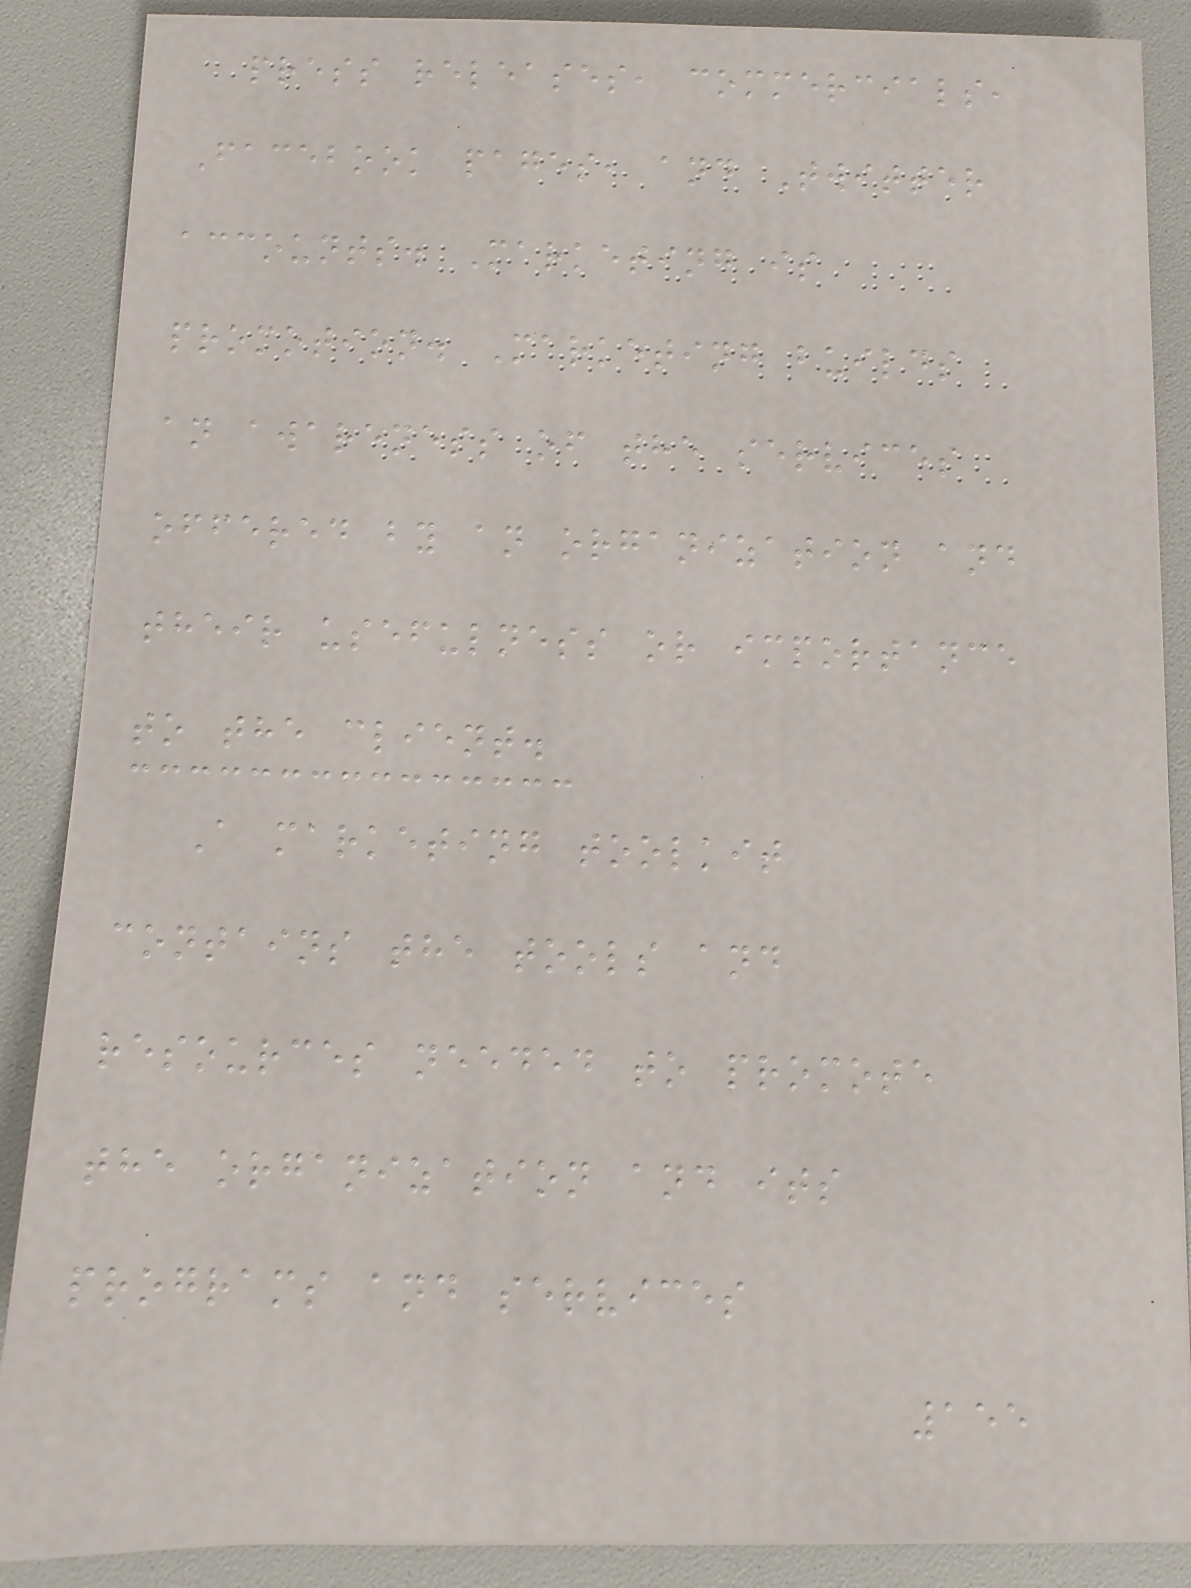press releases, commercials,
Facebook pages, and Twitter
accounts. Marketing is
promotion. Marketing builds
an awareness of the services
offered by an organization and
their usefulness or importance
to the client.
A marketing toolkit
contains the tools and
resources needed to promote
the organization and its
programs and services
155
